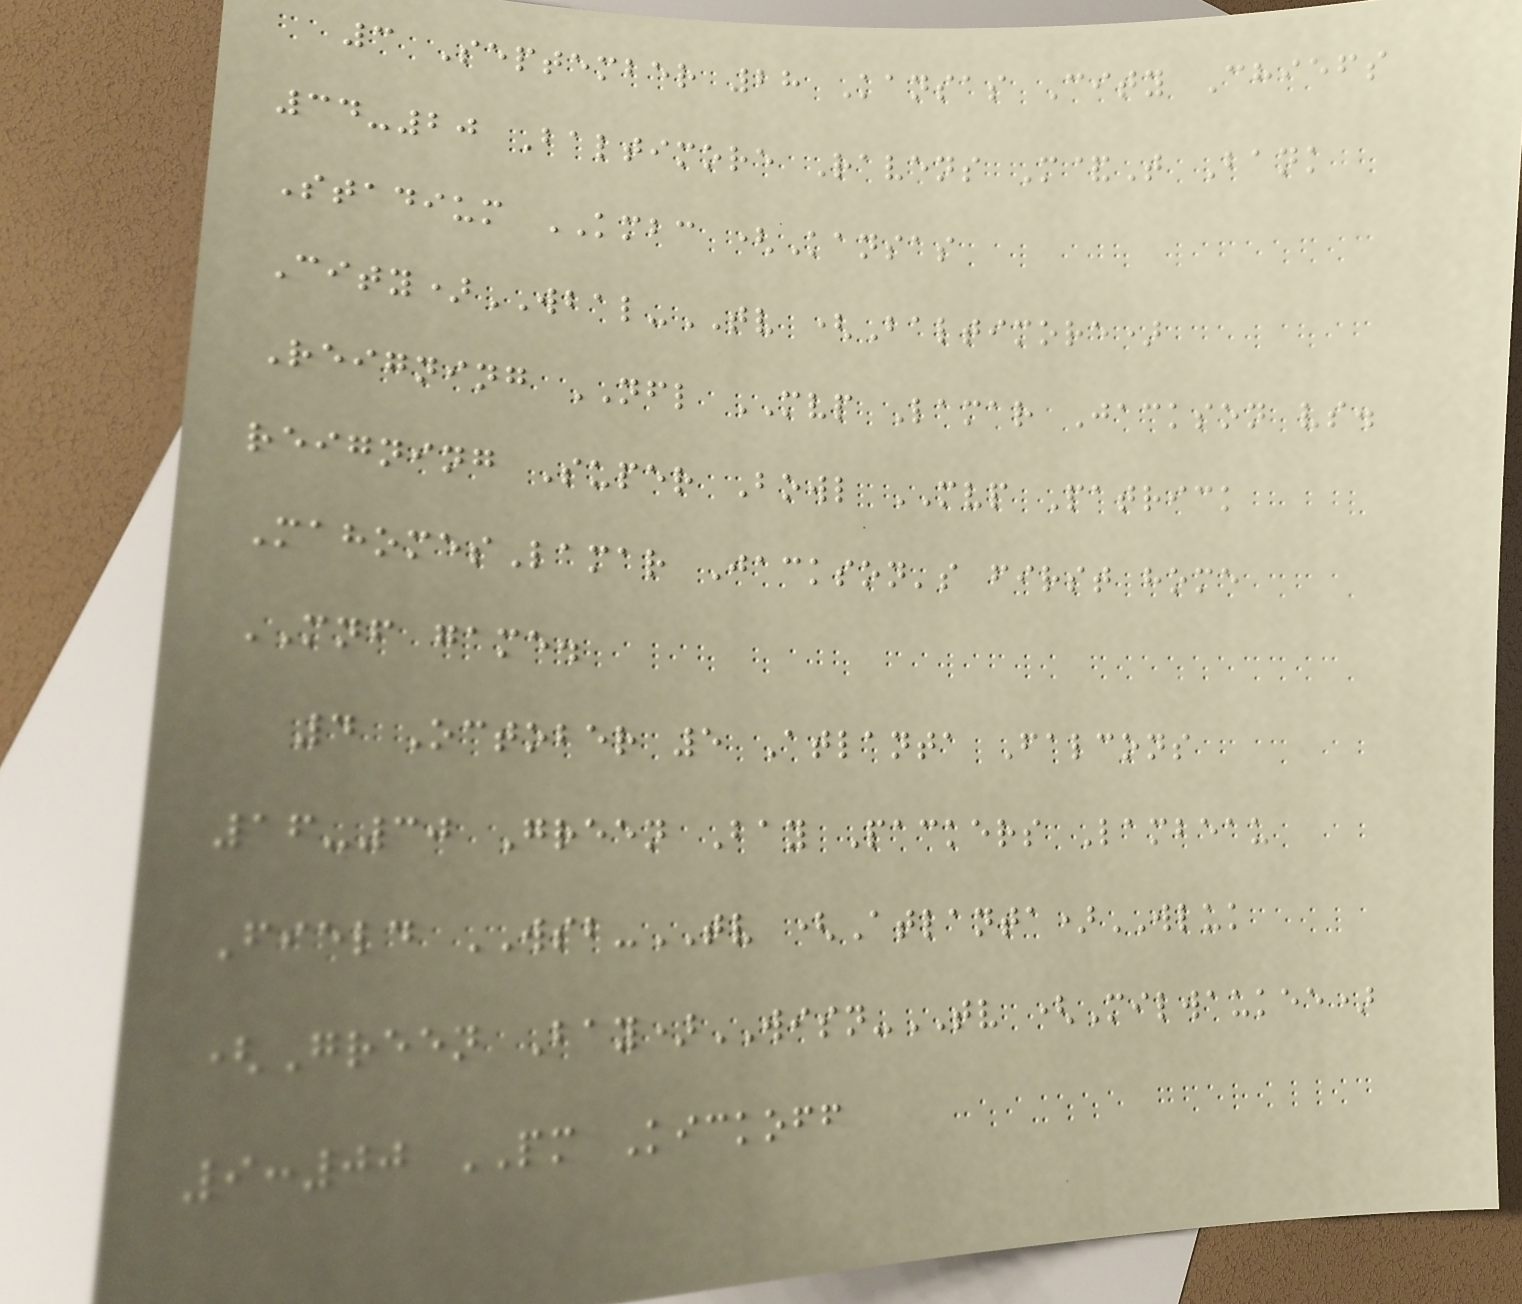3 September 28 Kansas City Chiefs
34-20 Baltimore Ravens M&T Bank
Stadium KMBC (Kansas
City)WBAL-TV (Baltimore)
Reigning NFL MVP Lamar Jackson vs.
reigning Super Bowl MVP Patrick
MahomesLamar Jackson's first home
MNF game.
4 October 5 Atlanta Falcons
16-30 Green Bay Packers Lambeau
Field WSB-TV (Atlanta)WLUK
(Green Bay)WISN-TV (Milwaukee)
9:00 PM Kickoff
